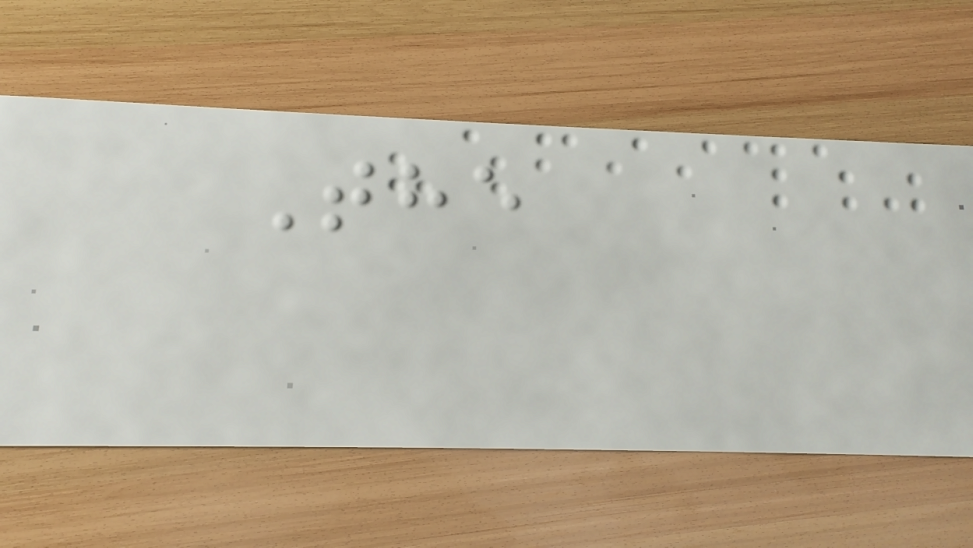The
